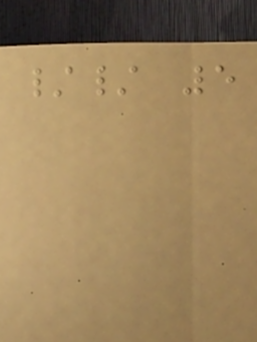// 5
